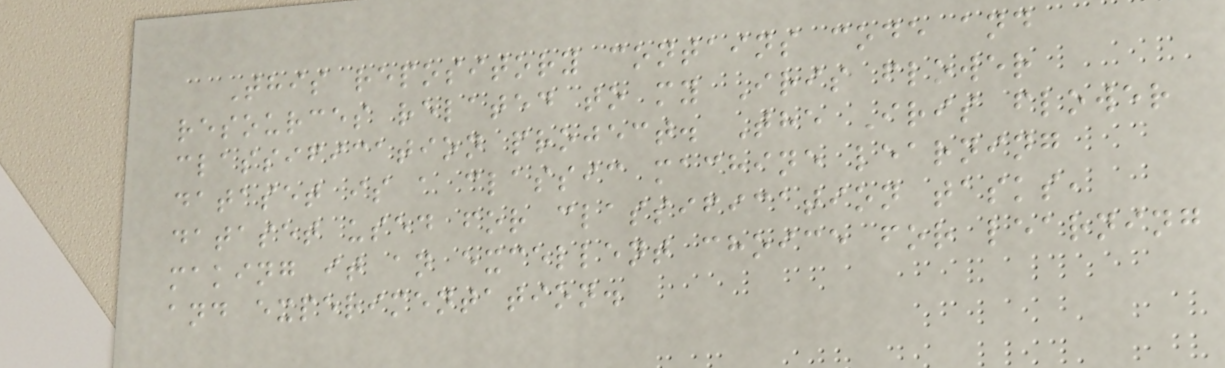This repository contains code and
resources related to my Iris flower
classification project. The Iris flower
dataset is a classic machine learning
dataset used for classification tasks,
making it an excellent choice for learning
and experimentation.
